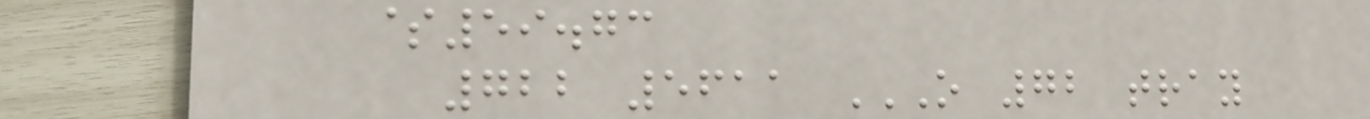$59.73
722 5611 O 72 TRAY
